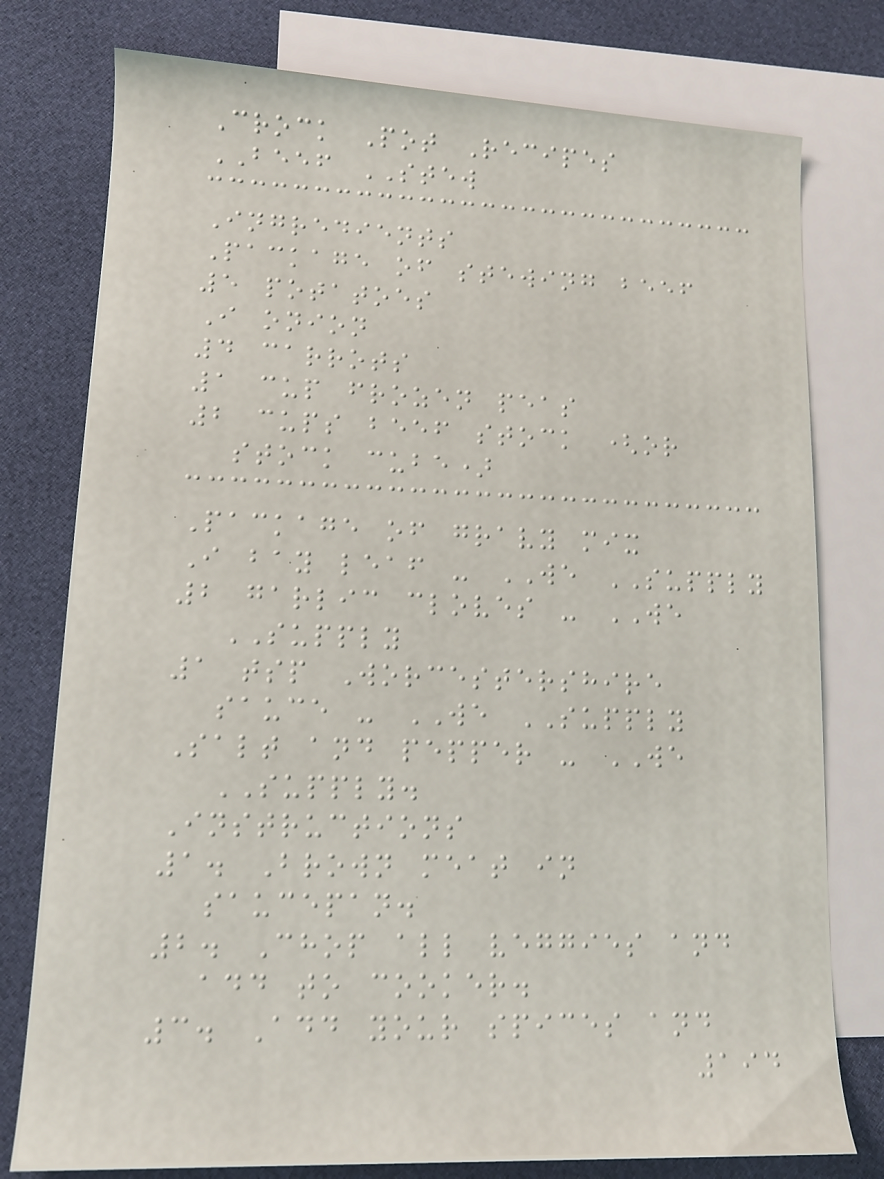Crock Pot Recipes
BEEF STEW
Ingredients
Package of stewing beef
5 potatoes
I onion
4 carrots
1 cup frozen peas
2 cups beef stock (or
stock cube)
Package of gravy mix
I bay leaf - WE SUPPLY
2 garlic cloves - WE
SUPPLY
1 tsp Worcestershire
sauce - WE SUPPLY
Salt and pepper - WE
SUPPLY.
Instructions
1. Brown meat in
saucepan.
2. Chop all veggies and
add to cooker.
3. Add your spices and
194
